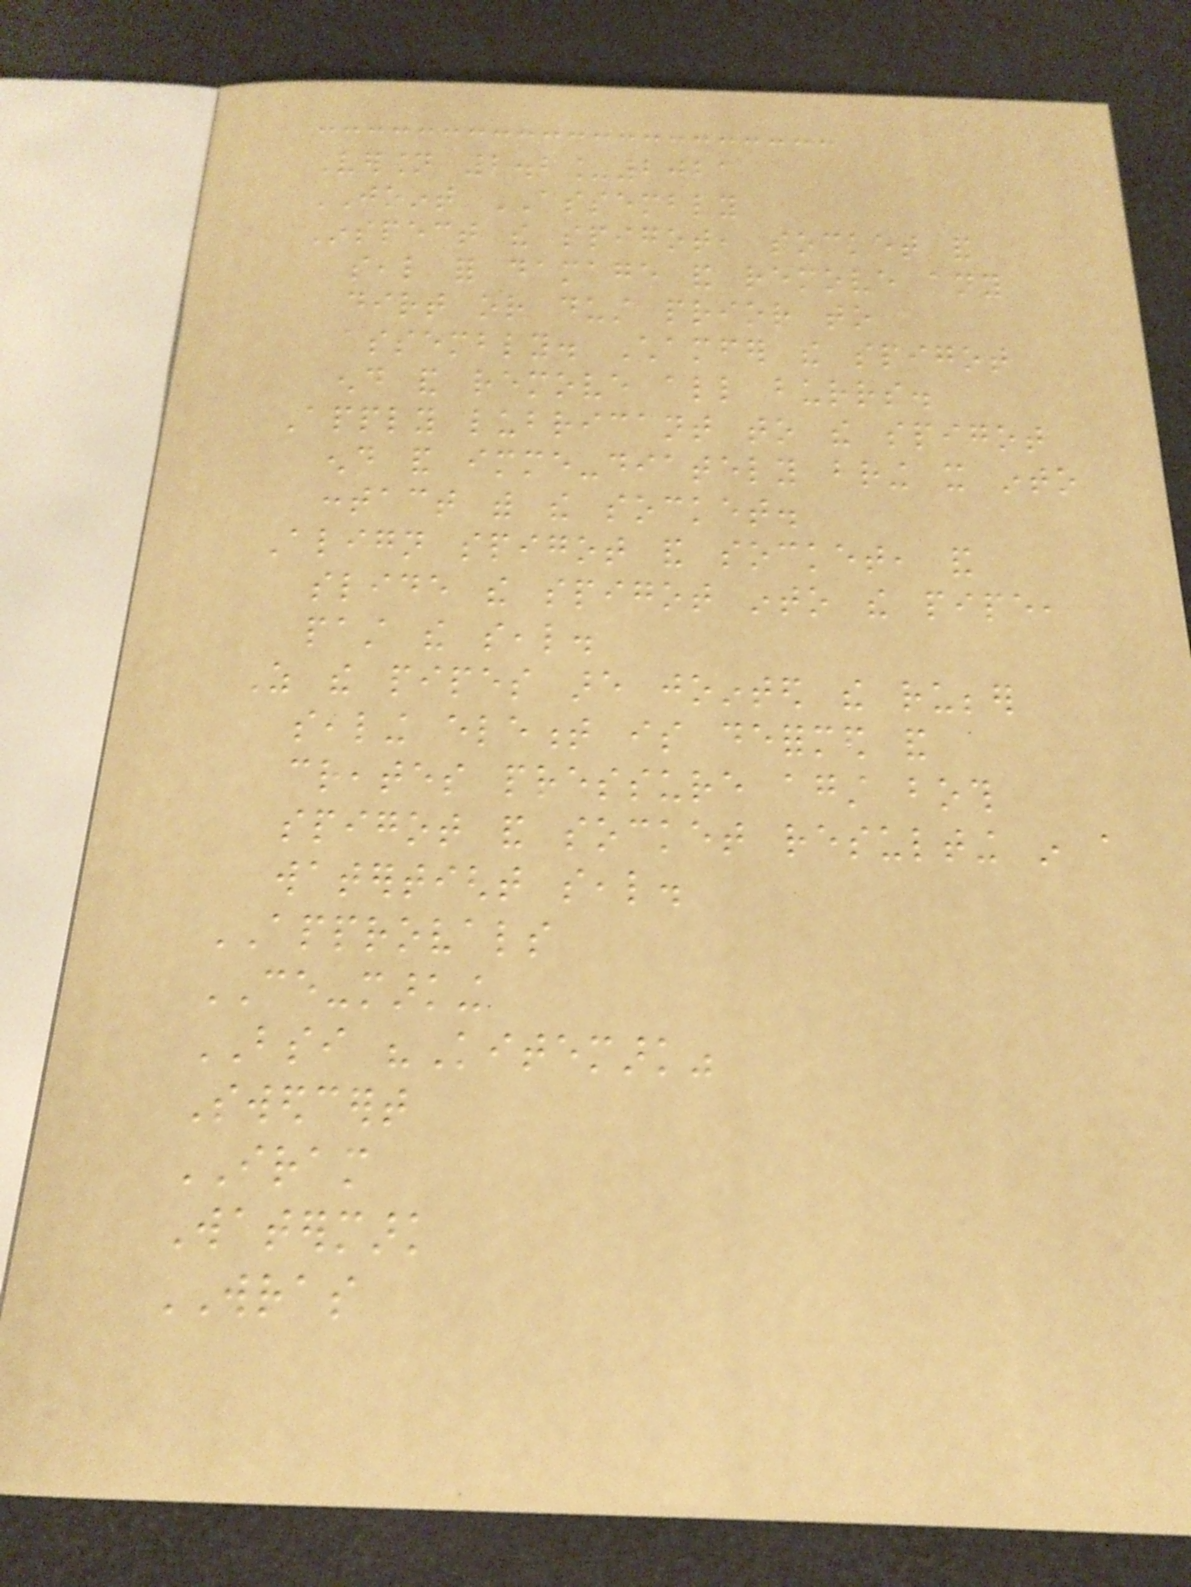Version 2.2_2021
JOINT ASSEMBLY
Inspect the spigot, socket and
seal for damage and remove any
dirt or dust prior to
assembly. Chamfer the spigot
end and remove all burrs.
Apply lubricant to the spigot
end and imme-diately bring it into
contact with the socket.
Align spigot and socket, and
slide the spigot into the pipe,
past the seal.
As the pipes are jointed the rubber
sealing element is deformed and
creates pressure against both
spigot and socket resulting in a
watertight seal.
APPROVALS
CE-marking
BSI "Kitemark"
Swedcert
IRAM
Watermark
WRAS
